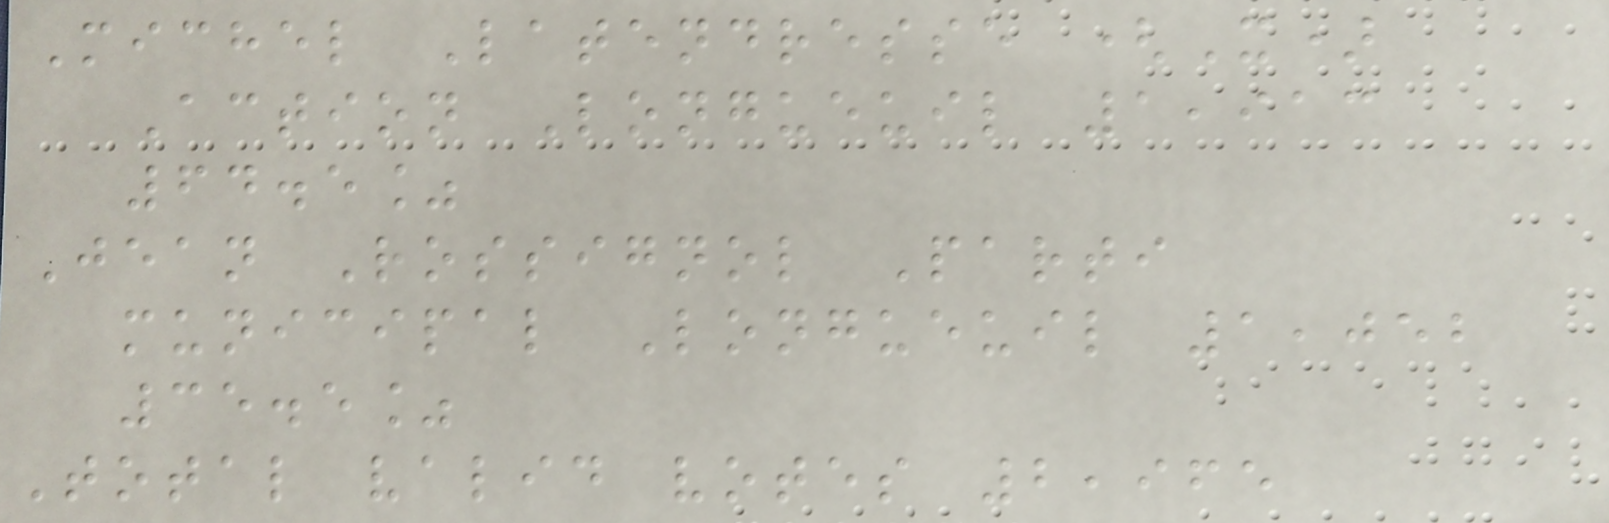Michel Latendresse (X)
Action Longueuil 1,913
64.5%
Jean Rossignol Parti
municipal Longueuil 1,052
35.5%
Total valid votes 2,965
